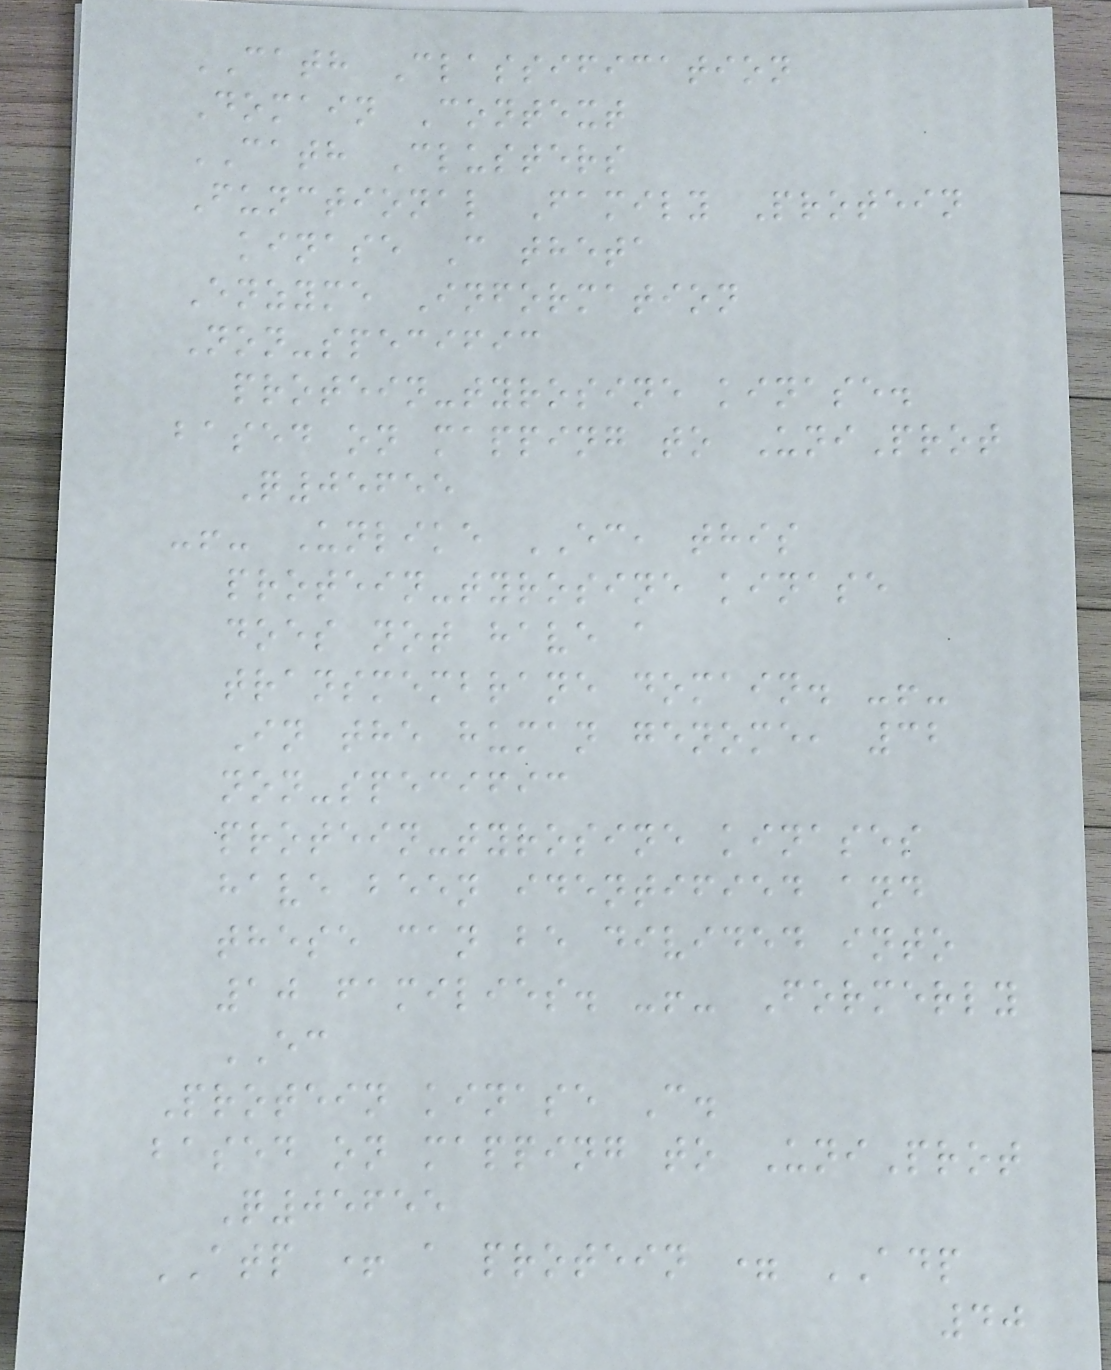CATH Classification
Domain Context
CATH Clusters
Functional Family Protein
kinase C theta
Enzyme Information
Non-specific
protein-tyrosine kinase.
based on mapping to UniProt
Q05655
-!- Unlike EC, this
protein-tyrosine kinase
does not have a
transmembrane domain. -!-
In the human genome, 32
non-specific
protein-tyrosine kinases
have been identified and
these can be divided into
10 families. -!- Formerly
EC
Protein kinase C.
based on mapping to UniProt
Q05655
ATP + a protein = ADP
40
